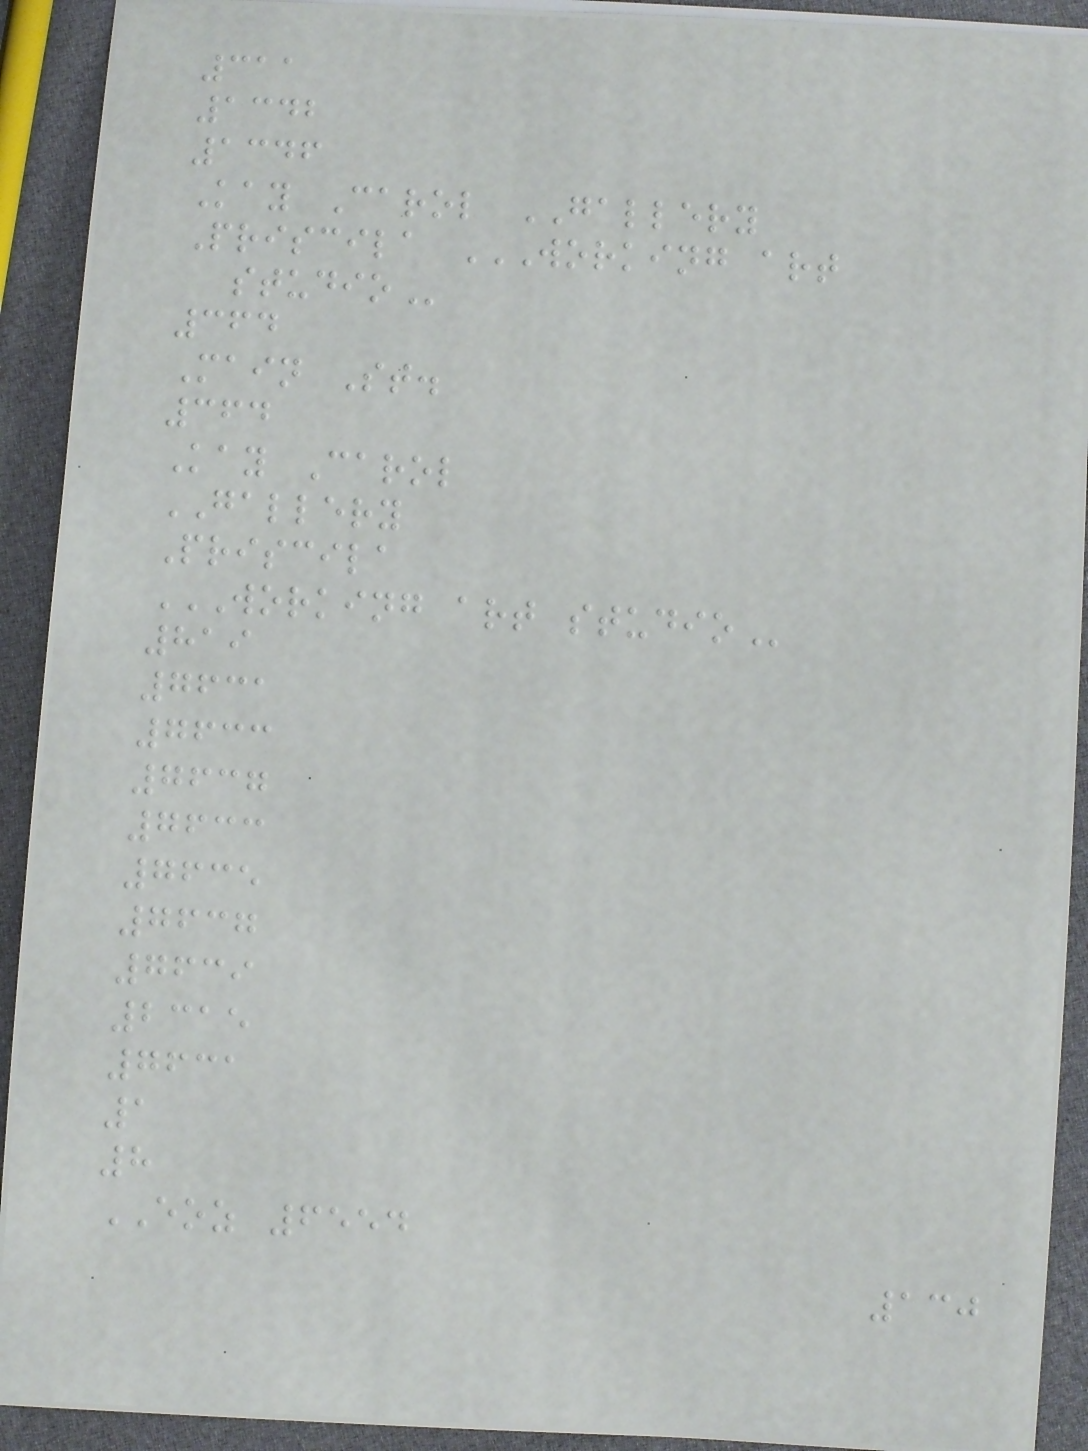311
1342
1346
Kay Carol GALLERY
Priscila WORKING ART
STUDIO
364
Main St.
364
Kay Carol
GALLERY
Priscila
WORKING ART STUDIO
819
7631
7633
7637
7633
7635
7637
7639
2315
7631
1
8
EOZ 6554
130
